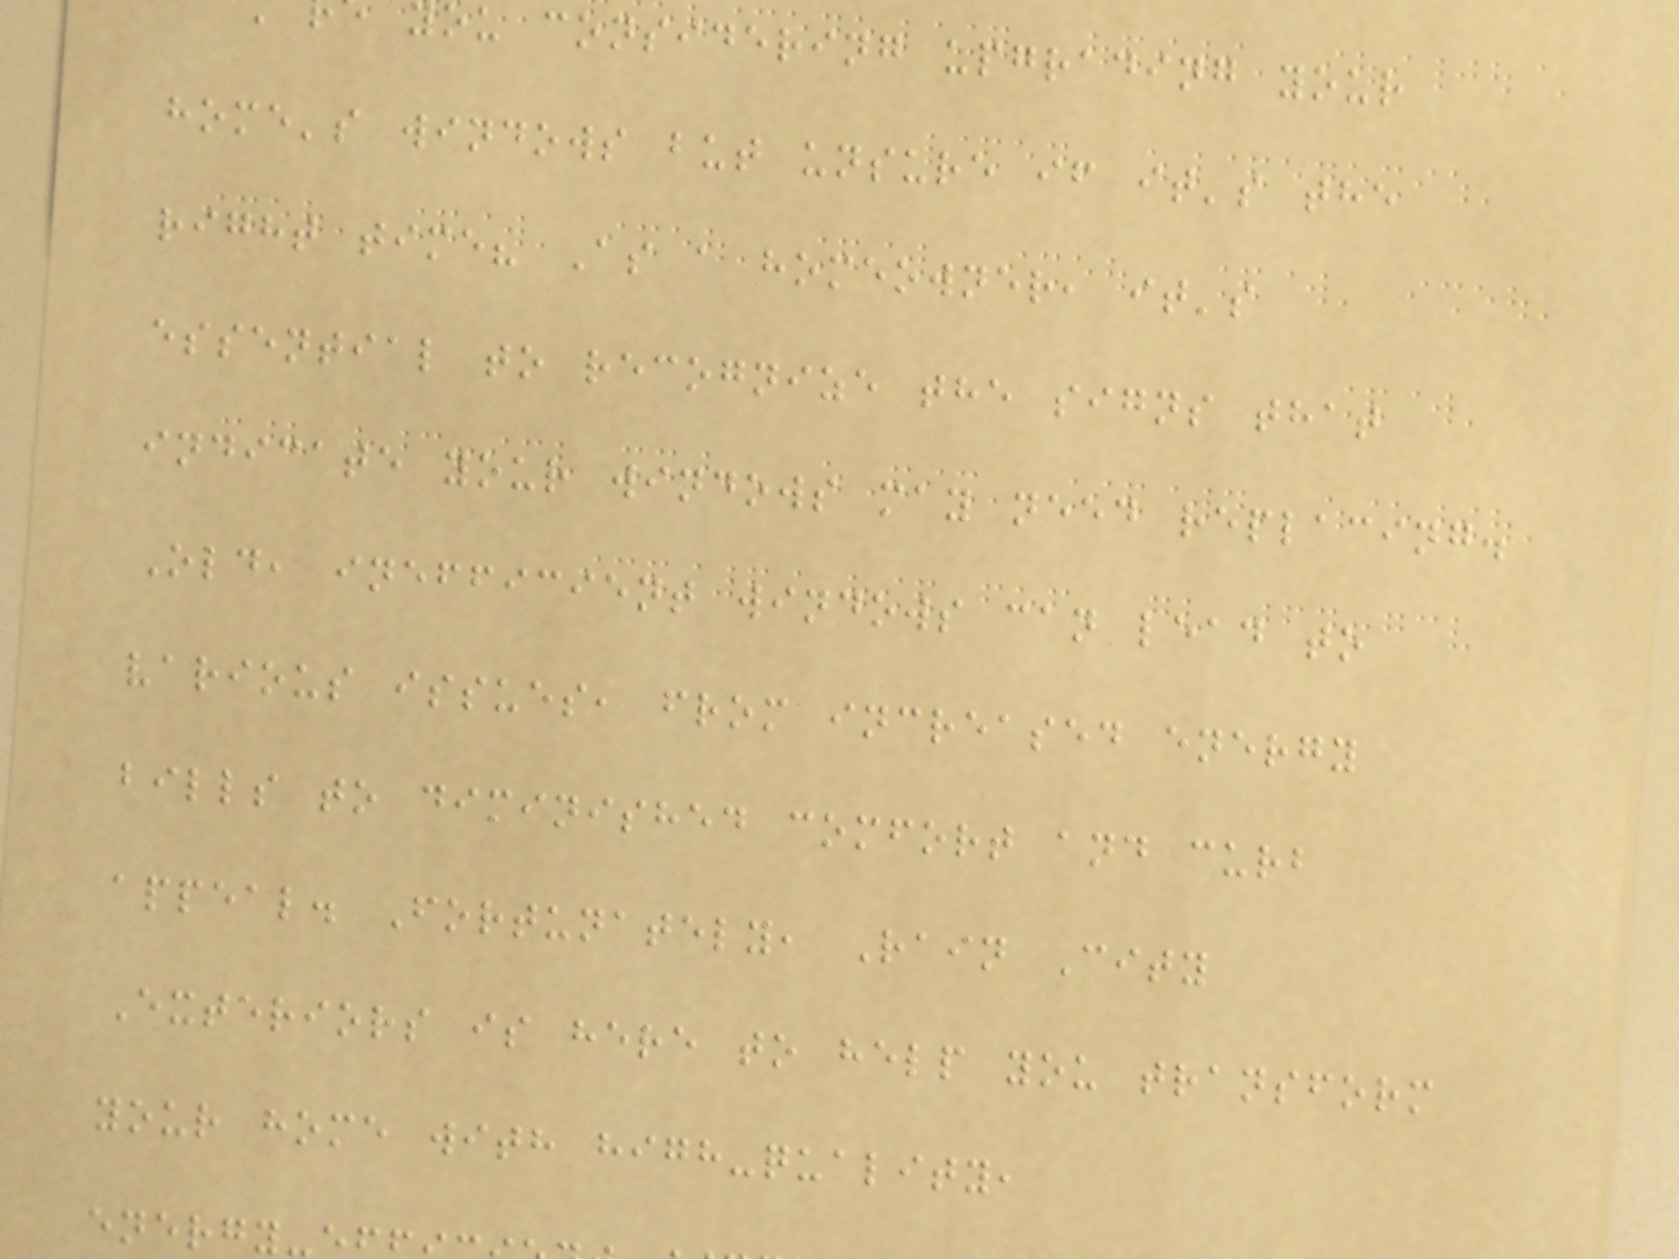you considering upgrading your
home's windows but unsure if it's the
right time? As a homeowner, it's
essential to recognize the signs that
indicate your windows may need replacing.
Old, inefficient windows can lead to
various issues, from increased energy
bills to diminished comfort and curb
appeal. Fortunately, Rain City
Exteriors is here to help you transform
your home with high-quality,
